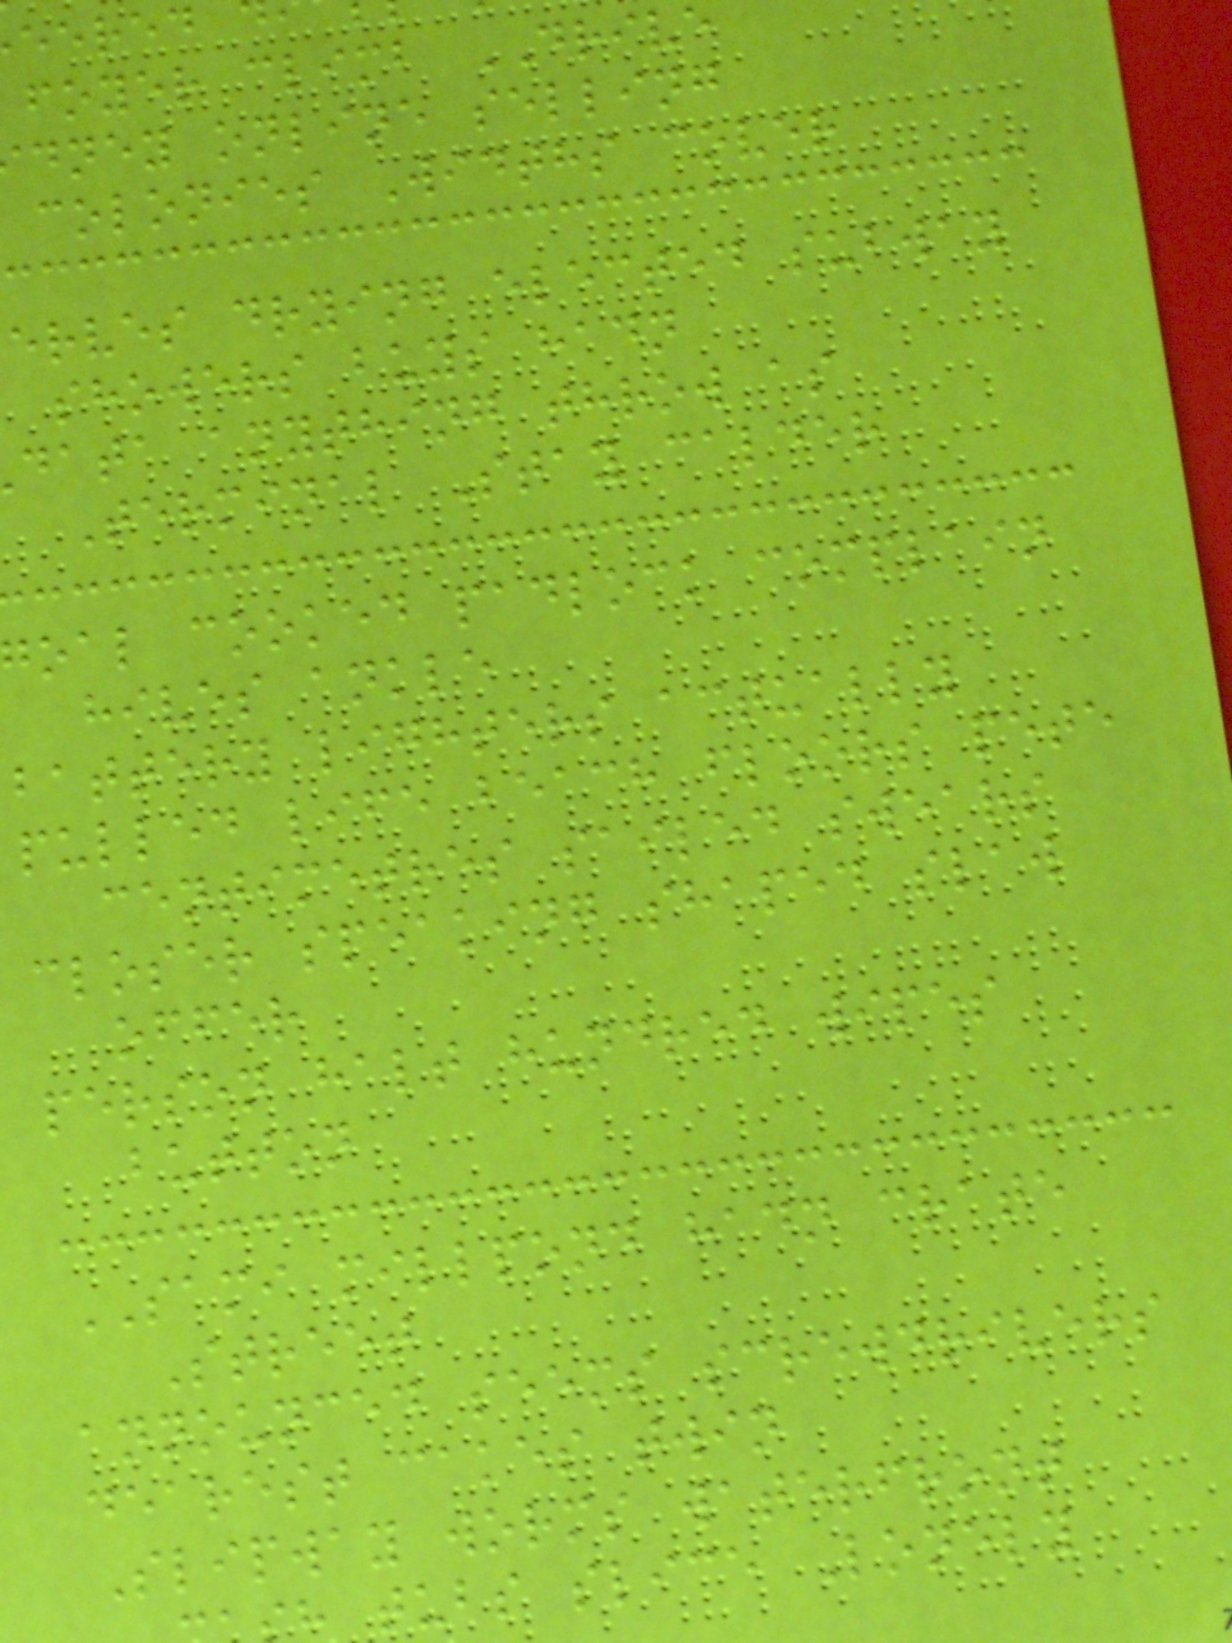foyer climb DRIVE
dney online selling
colonies Widths cover
erves drying elected subway
showers buys hadn
data anything throw as
Terminal Stay calder
oal cooked padlock complain
hives ankle
battery lighters actually
pulled life beach floors pete
centimetres sailed swears
closer speaking shaped slaw
offer
person halt hundred wipes
button
SAMI millpond hadn crate
Street
announced seems screwdrivers
dearest cakes twin
Slipway worms waterfront
tubs slice Lonely
